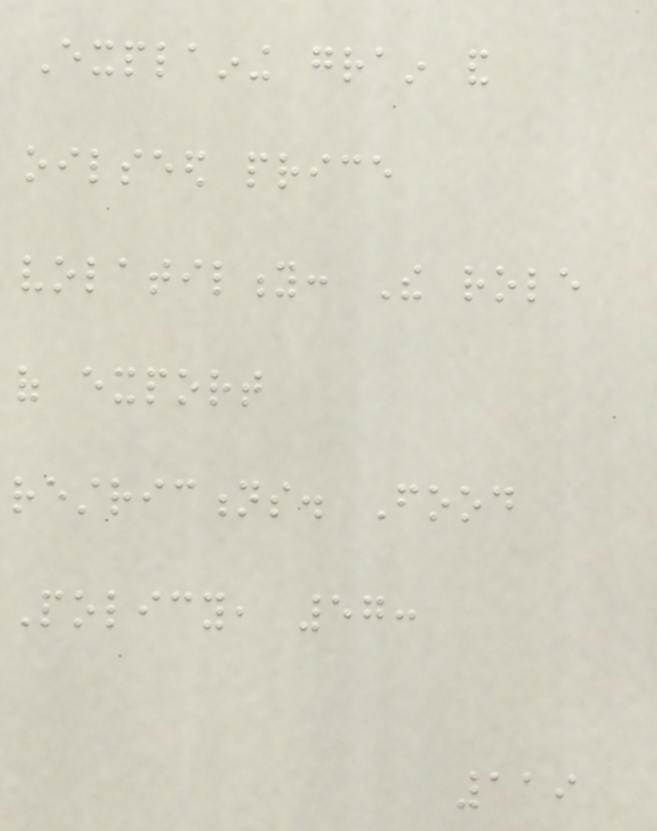Explaining grain and
oilseed price
volatility: The role
of export
restrictions. Food
Policy, 57:
119
